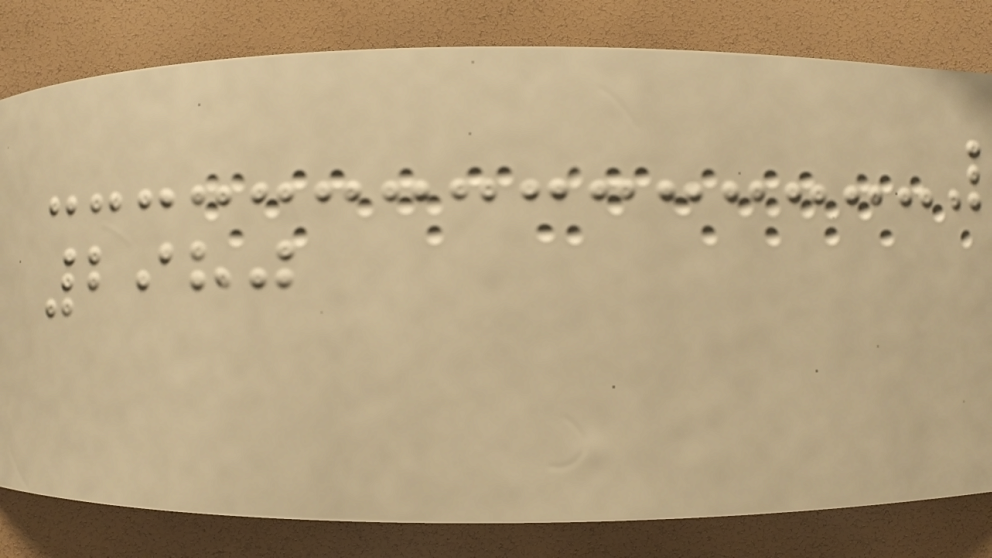2980
